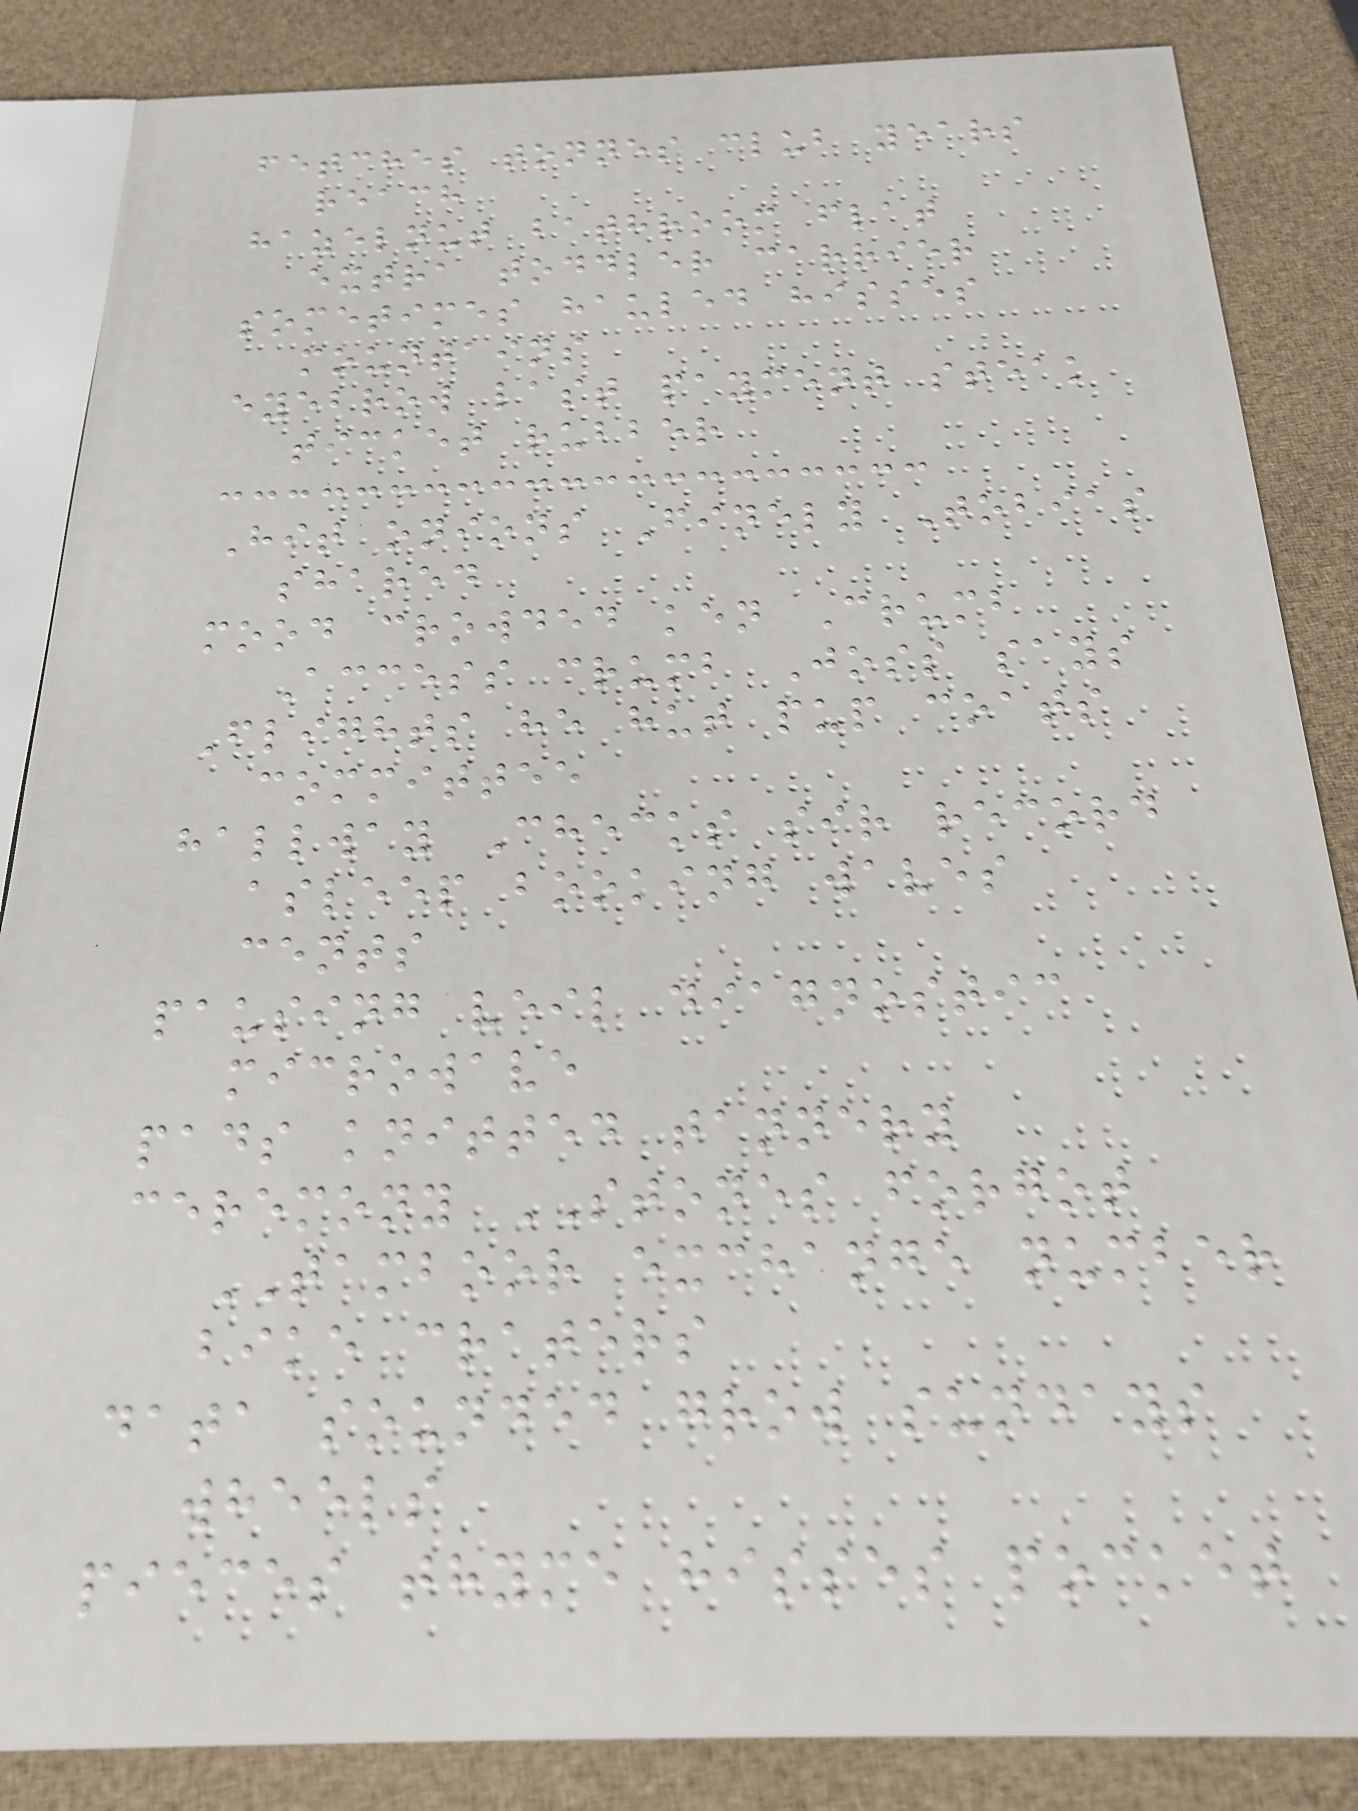fetches tonnes club years
reach
hazelnut bathroom flat
extra toddler carrier
sometimes hauled hisses
mountains
eyebrow last payment steak
ticket rubber
Hit onions Finely Tobias
shared
mood crowded ken Crumb
Access crumb Joss says
Flights he hut pup coats
committee
hallway Checks sir record
asleep booking waves
cents
pausing veil diagnostic
microwave
pads knitted tannery
ceremony STONES forgot
TAMBOOR exchange number
bike craters
data sounded grow sundays
wheels
pieces thyme hisses pocket
